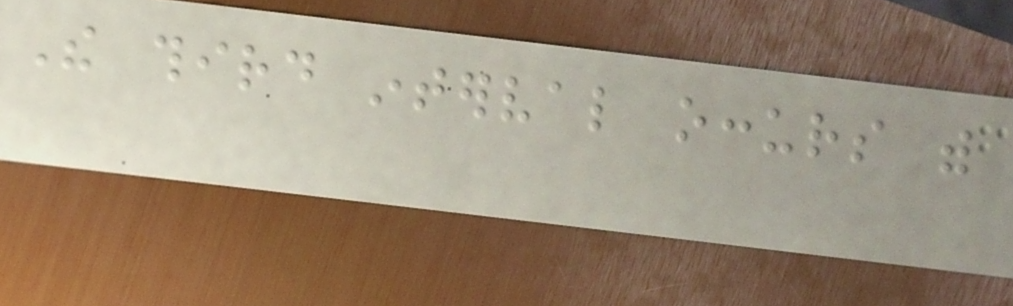The third interval occurs with
